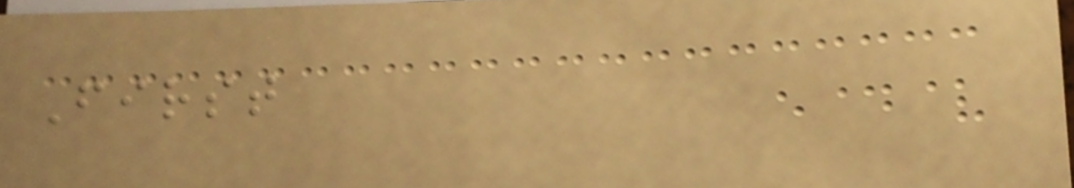First
